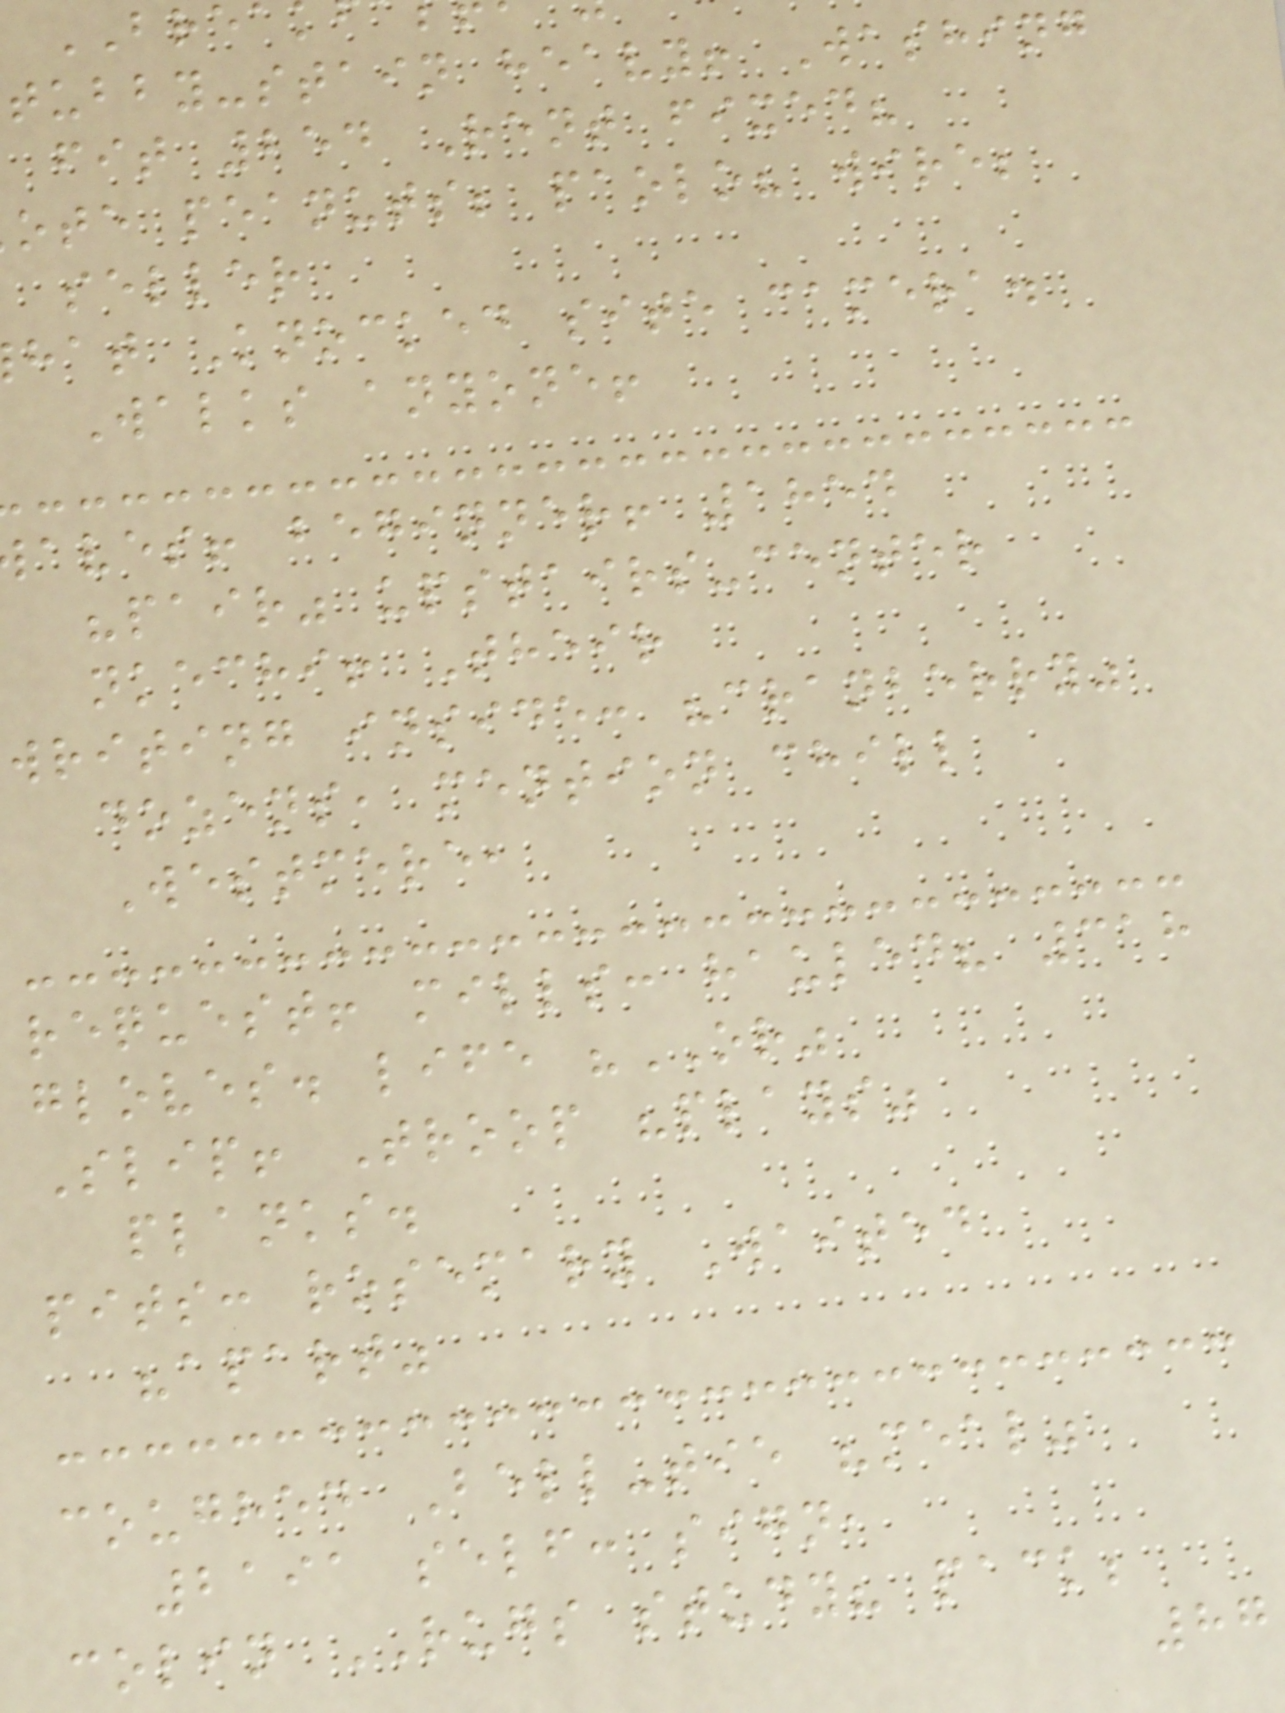BRE
tubby-stain heavy! Washing
fit 254 Rent fixed?
ote peanuts; paolo? wire;
seller
hat Knocked site camera.
Walks anyone!
aves! beginner! 1854
"pair" upstairs-center
nkechi! Their
writing inside: "cranberry"
dozens, mention chill
Westmere,
request! mills: hauled? 318
gloves. life "OR"
Slip! Troop "plays"
planks.
pits: rosemary Waited
"apart"
coughed Bell-tie "meal"
2191 self: sign,
colin RUGS study? pack;
87
